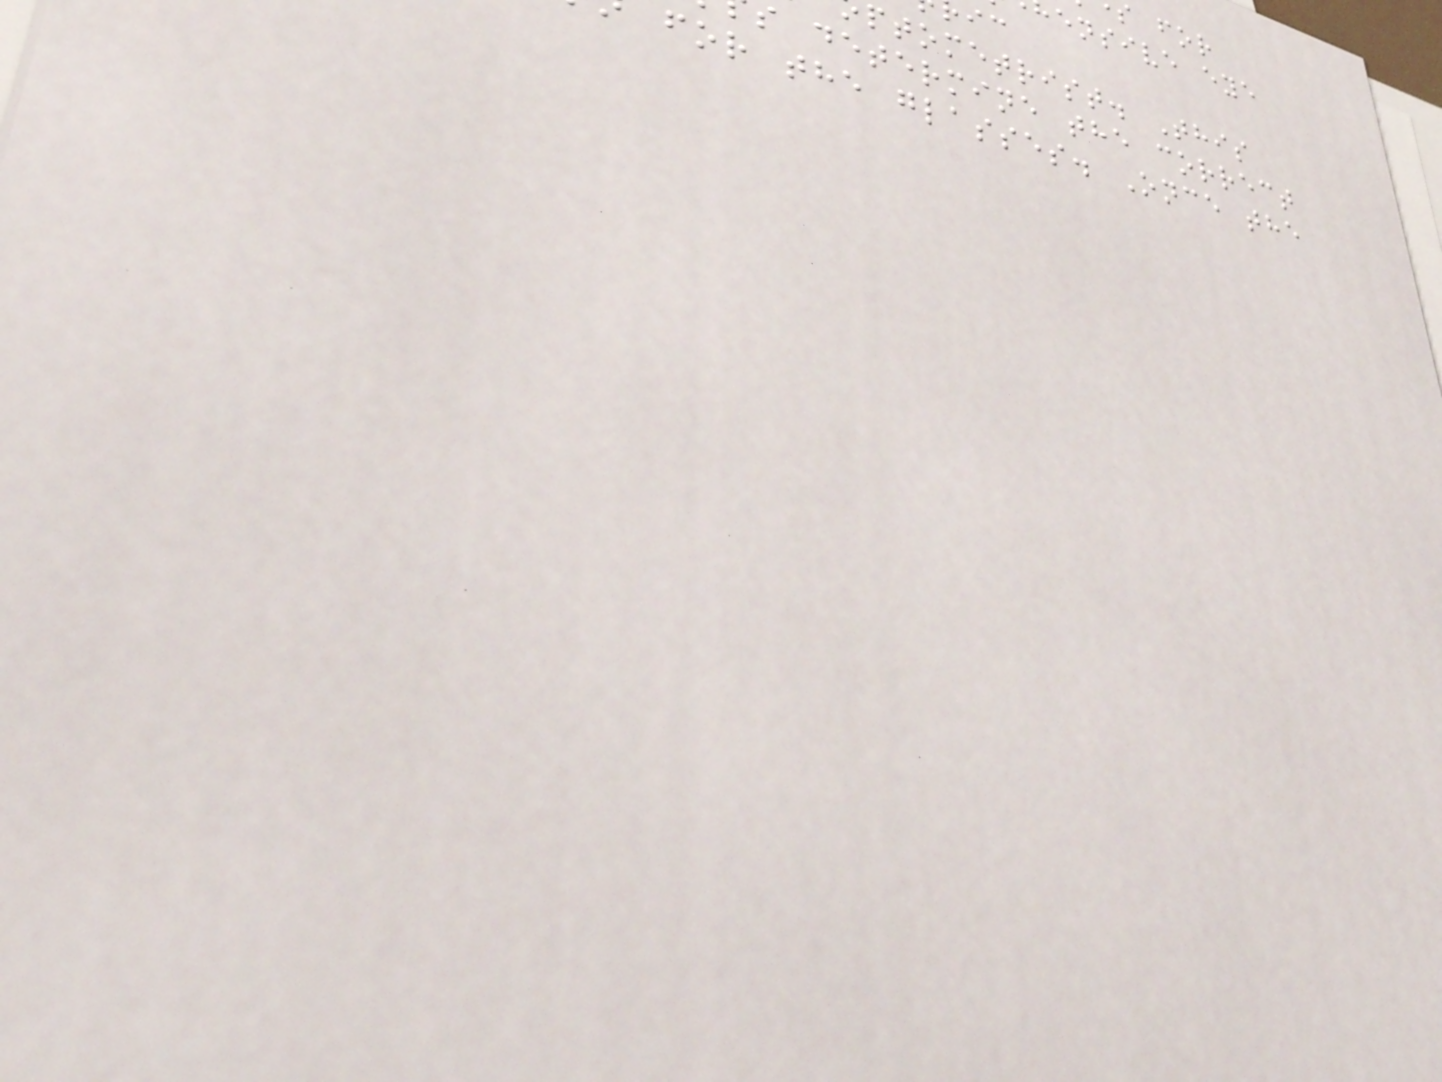ensive eye
ptometrist. This
s determine the correct
for the glasses. Once the
